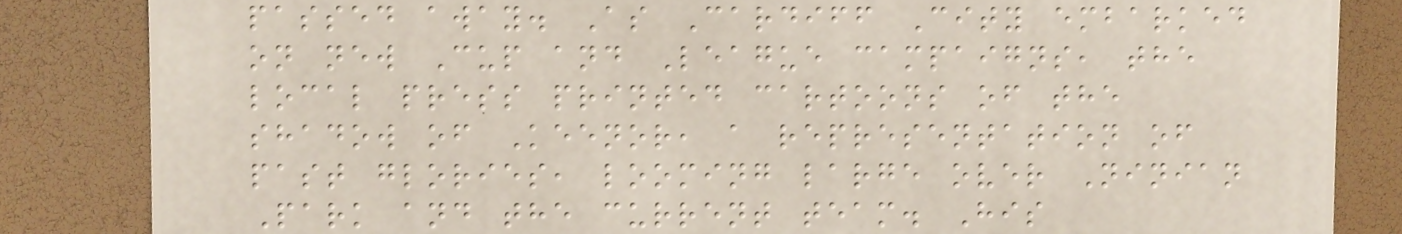passed away. As Cardiff City embarked
on new Cup and League campaigns, the
local press printed cartoons of the
shadow of Keenor, a representation of
past glories, looming large over Ninian
Park and the current team. His
